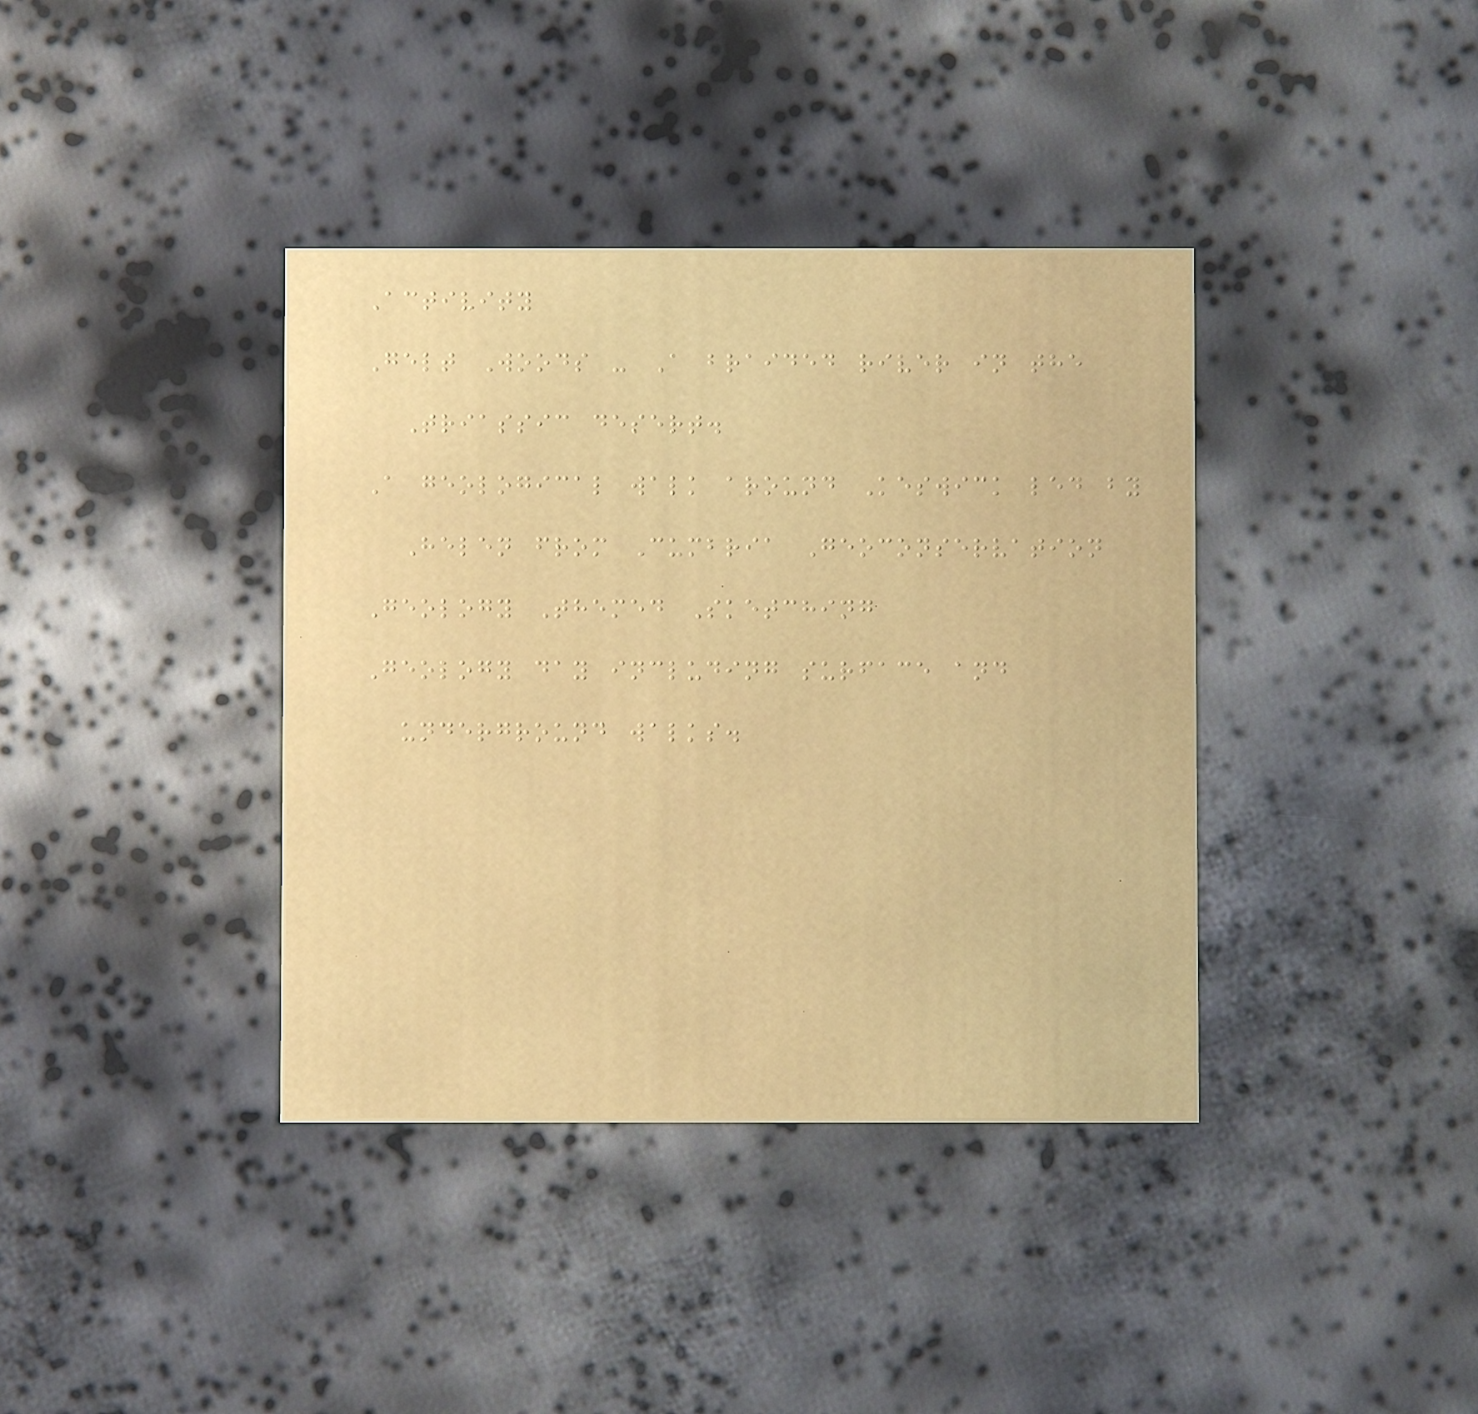Activity
Gelt Woods - A braided river in the
Triassic desert.
A geological walk around Keswick led by
Helen from Cumbria Geoconservation
Geology Themed Sketching
Geology day including surface and
underground walks.
